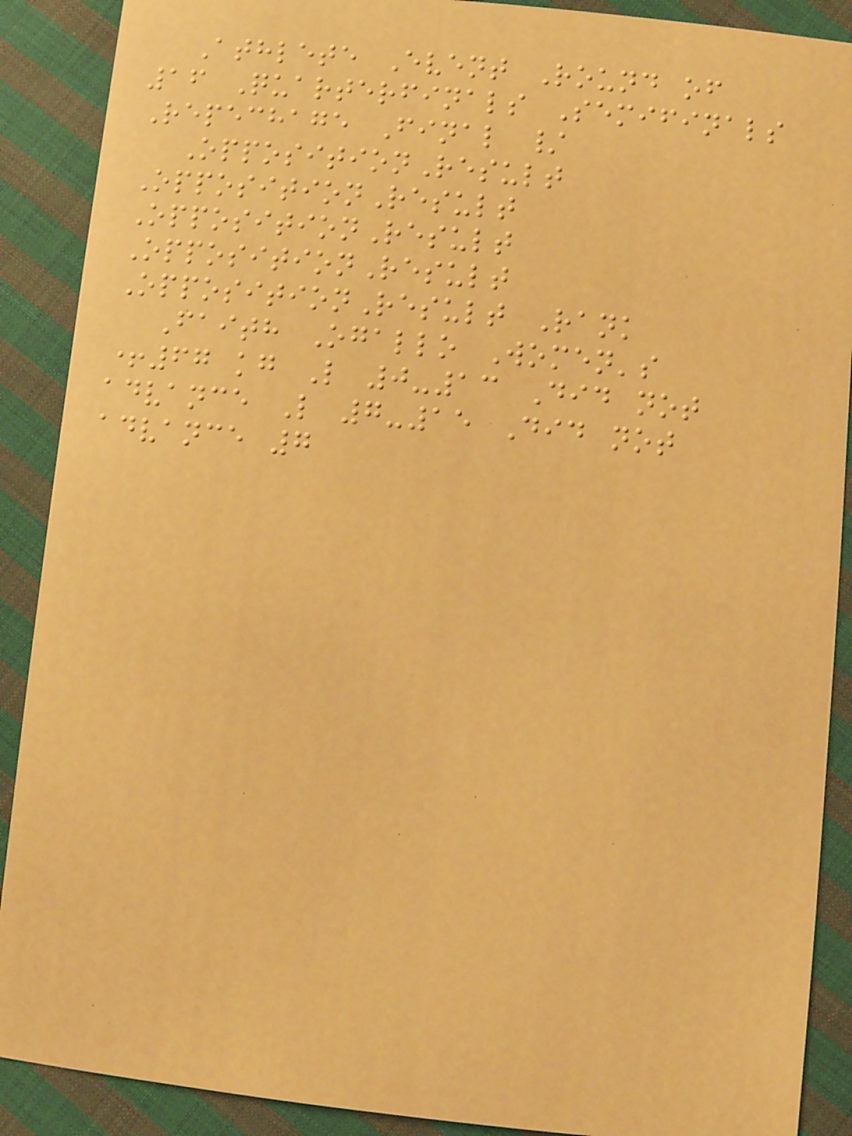Athlete Event Round of
16 Quarterfinals Semifinals
Repechage Final /
OppositionResult
OppositionResult
OppositionResult
OppositionResult
OppositionResult Rank
Faith Ogallo Women's
+67 kg L 0-13 Did not
advance L 7-15 Did not
advance 7
